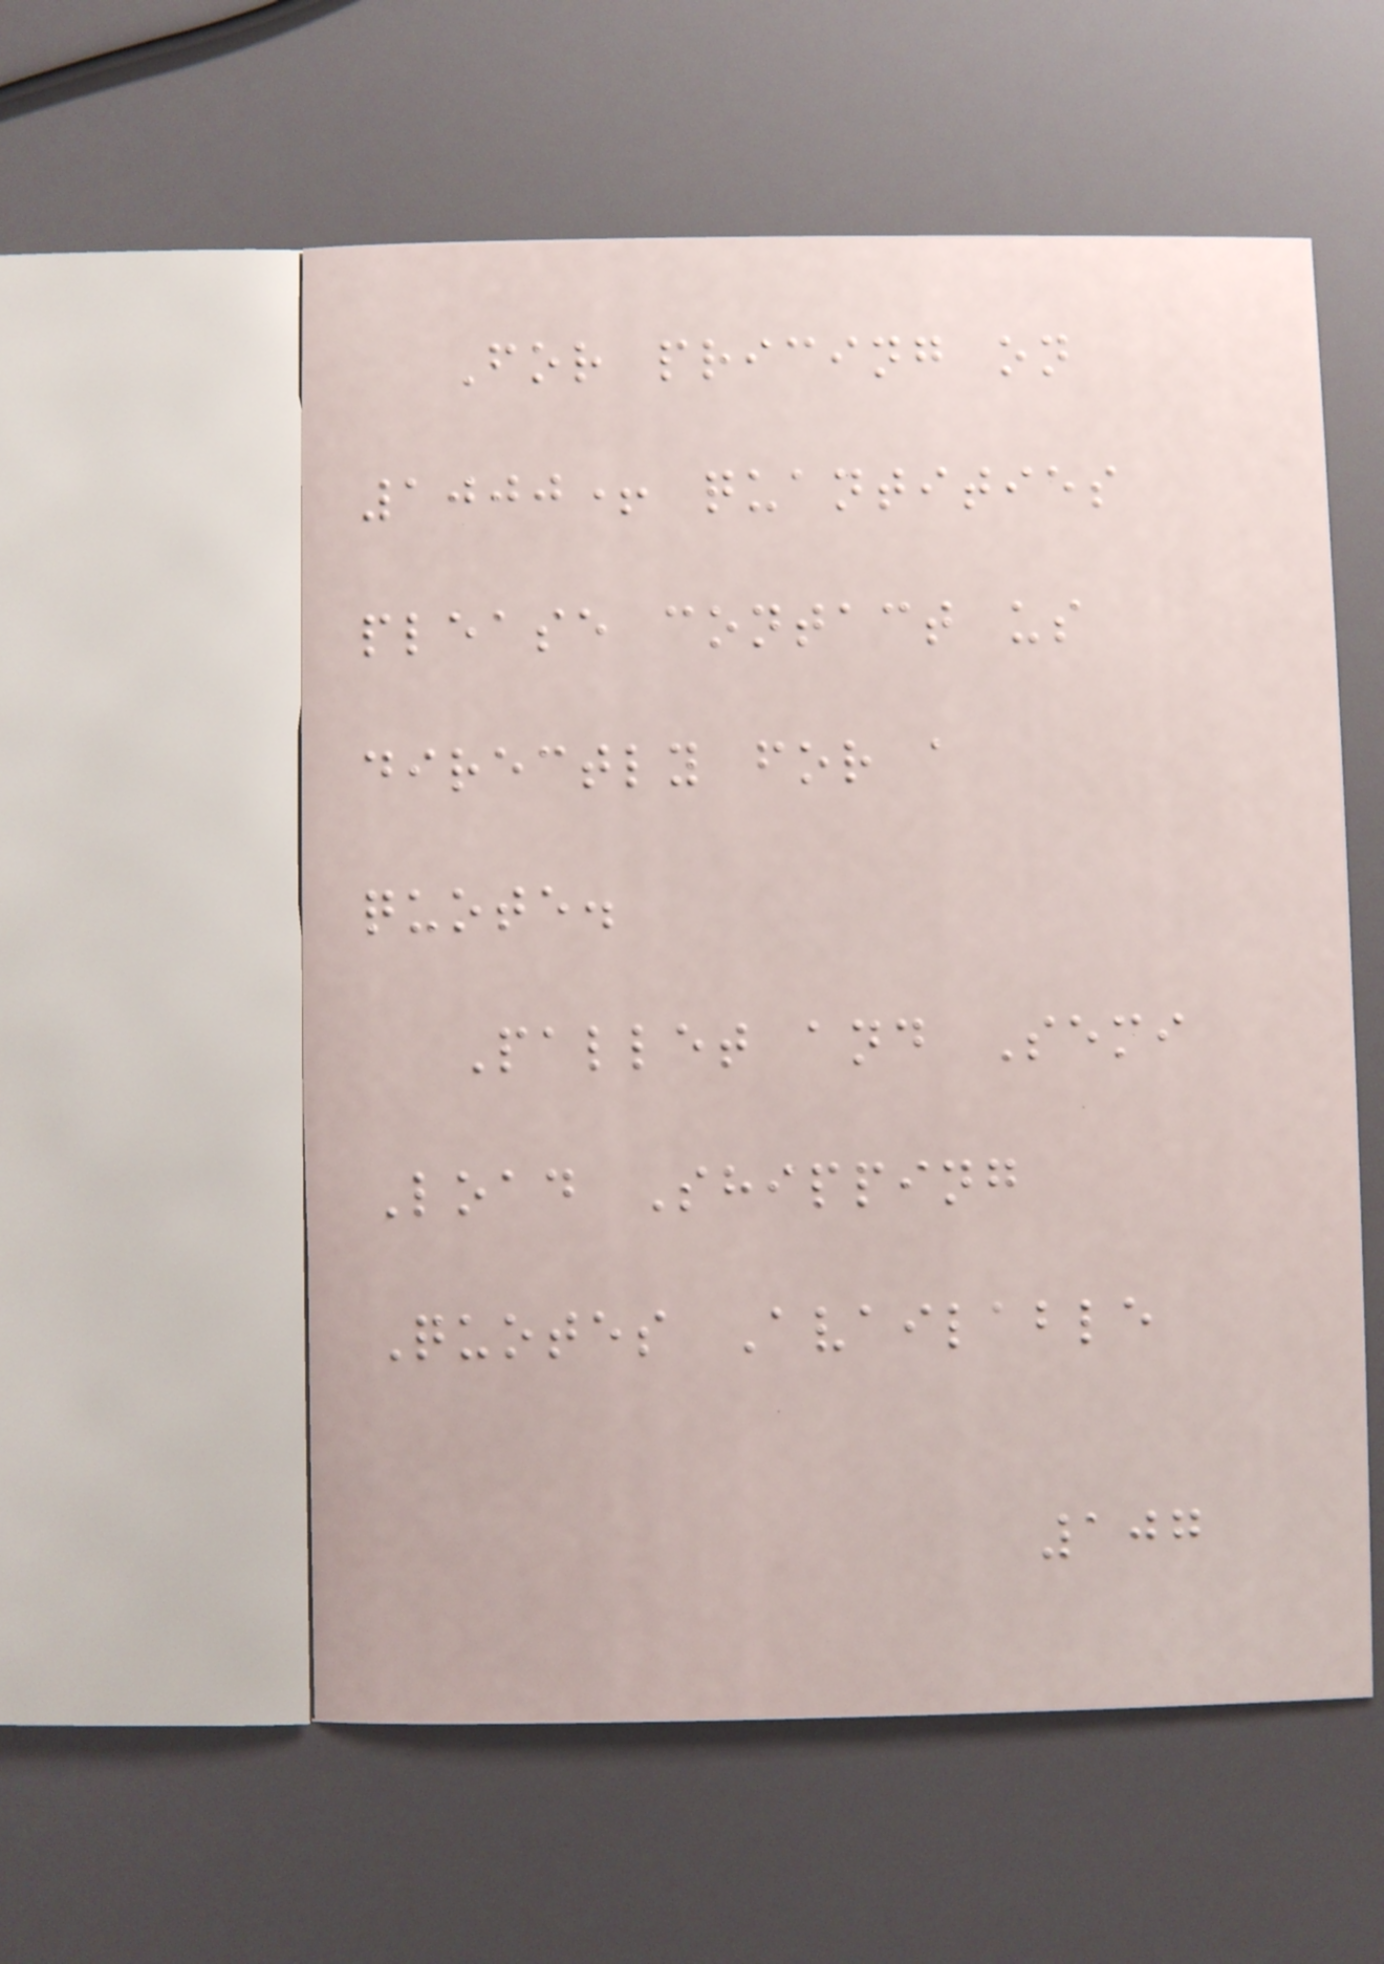For pricing on
1000+ quantities
please contact us
directly for a
quote.
Pallet and Semi
Load Shipping
Quotes Available
107
